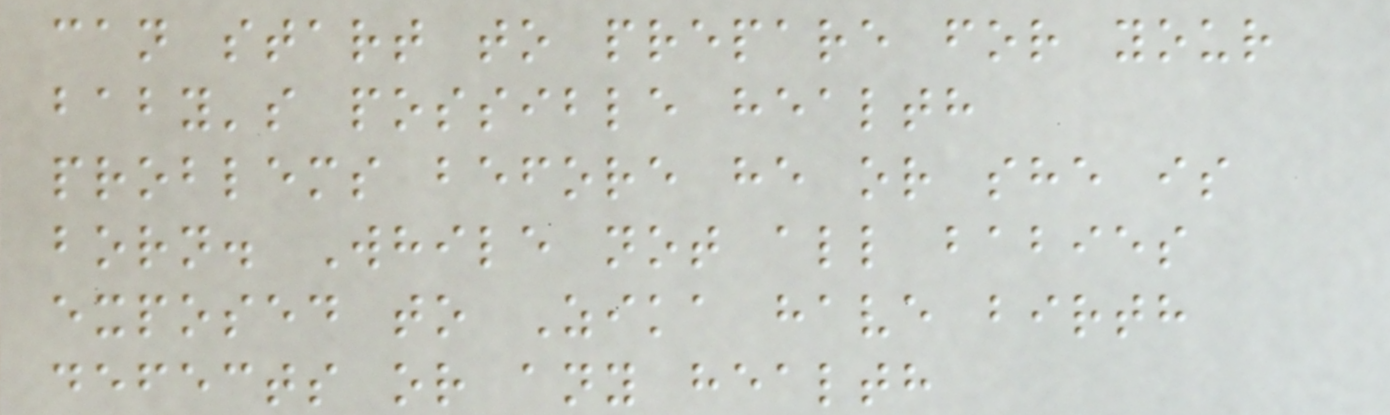can start to prepare for your
baby's possible health
problems before he or she is
born. While not all babies
exposed to Zika have birth
defects or any health
